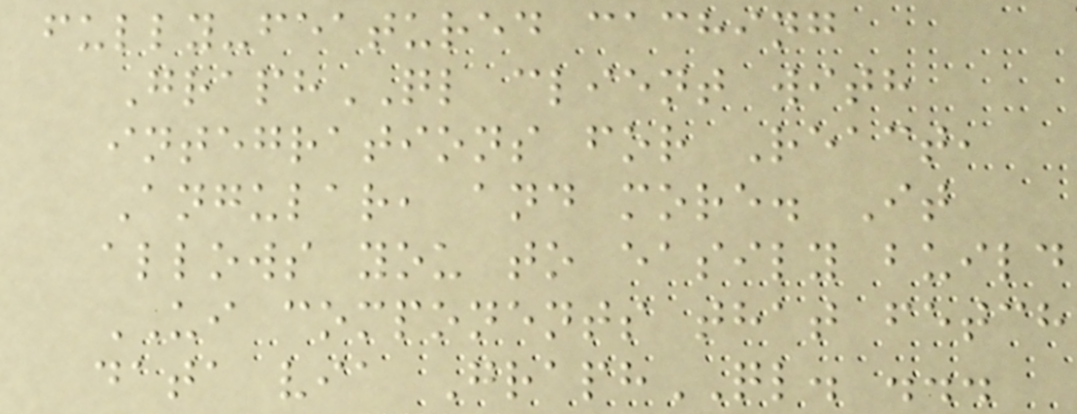fully-featured caching
GraphQL client with
integrations for React,
Angular, and more. It
allows you to easily build
UI components that fetch
data via GraphQL. ...
